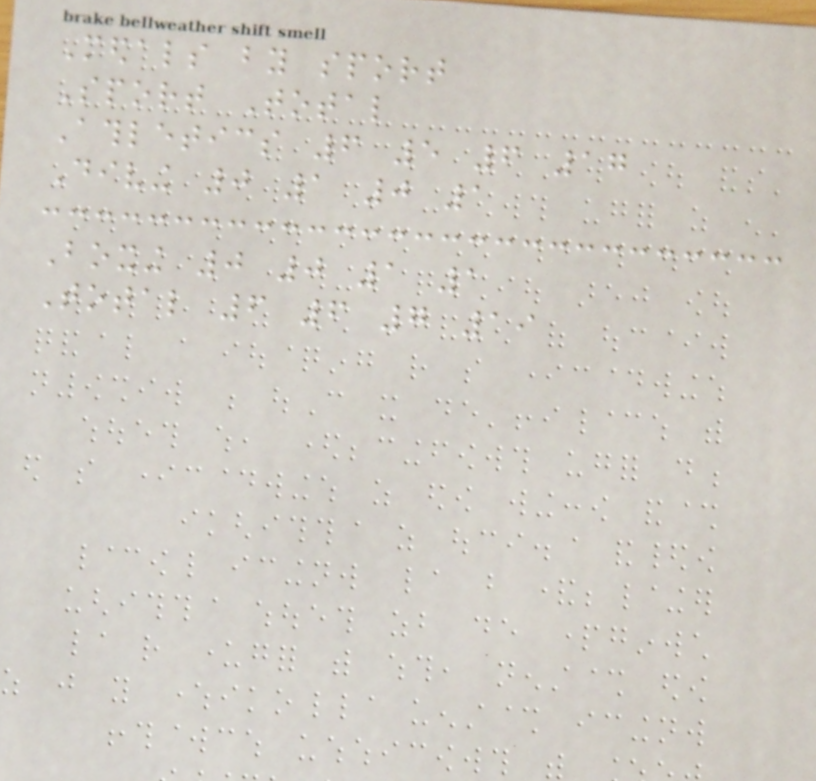Medals by sport
Sport Total
Athletics 6 5 6 17
Diving 0 1 0 1
Boxing 0 0 1 1
Total 6 6 7 19
